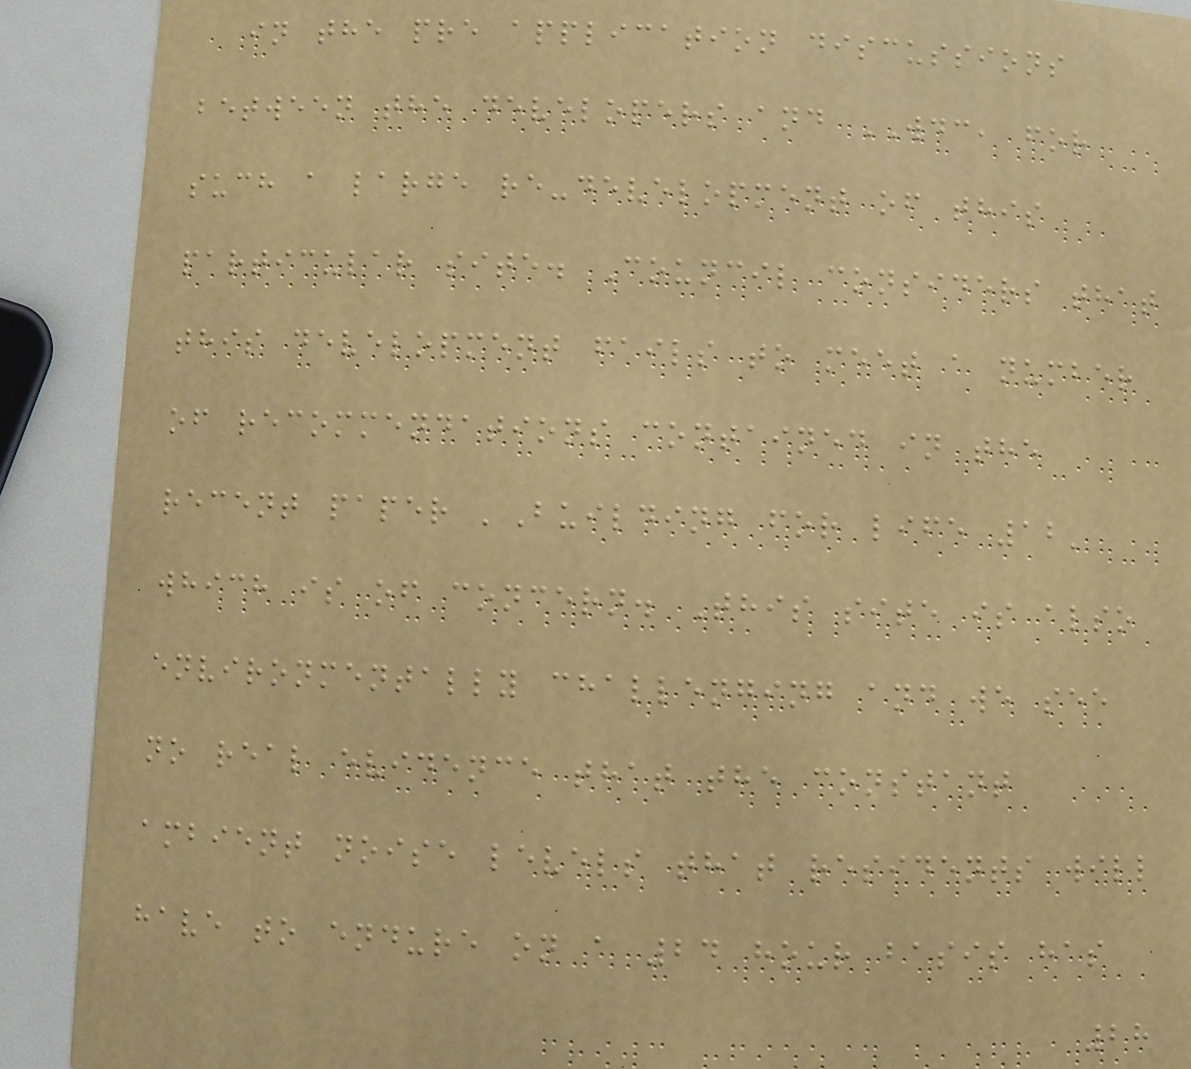in the pre application discussions
between the developers and WDC, for
such a large re-development of this
particular site. Council considers that
this development fails to meet a number
of recommendations contained in the
recent paper 'Building for life 12'
which is of concern. This site is also
environmentally challenging and we see
no real evidence that the constant
ambient noise levels that residents will
have to endure on a 24 hour basis has
28
